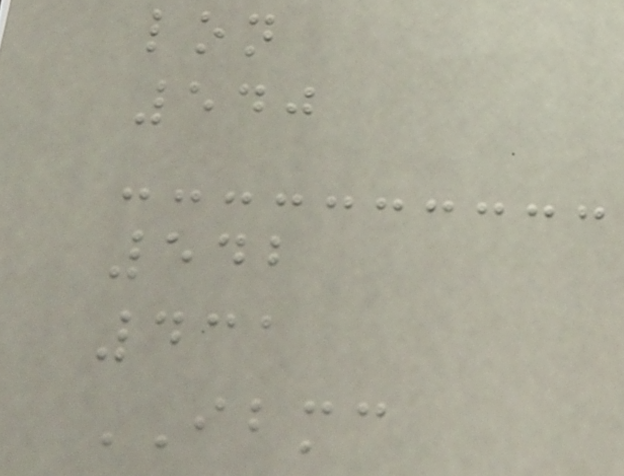lon
540
542
431
IBMC
